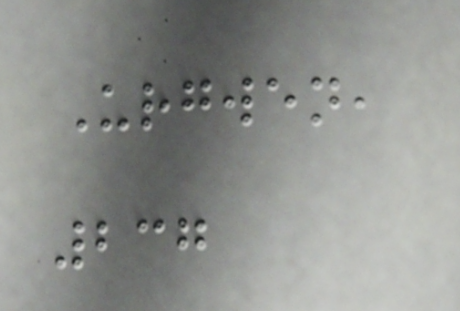Urgwen,
237
